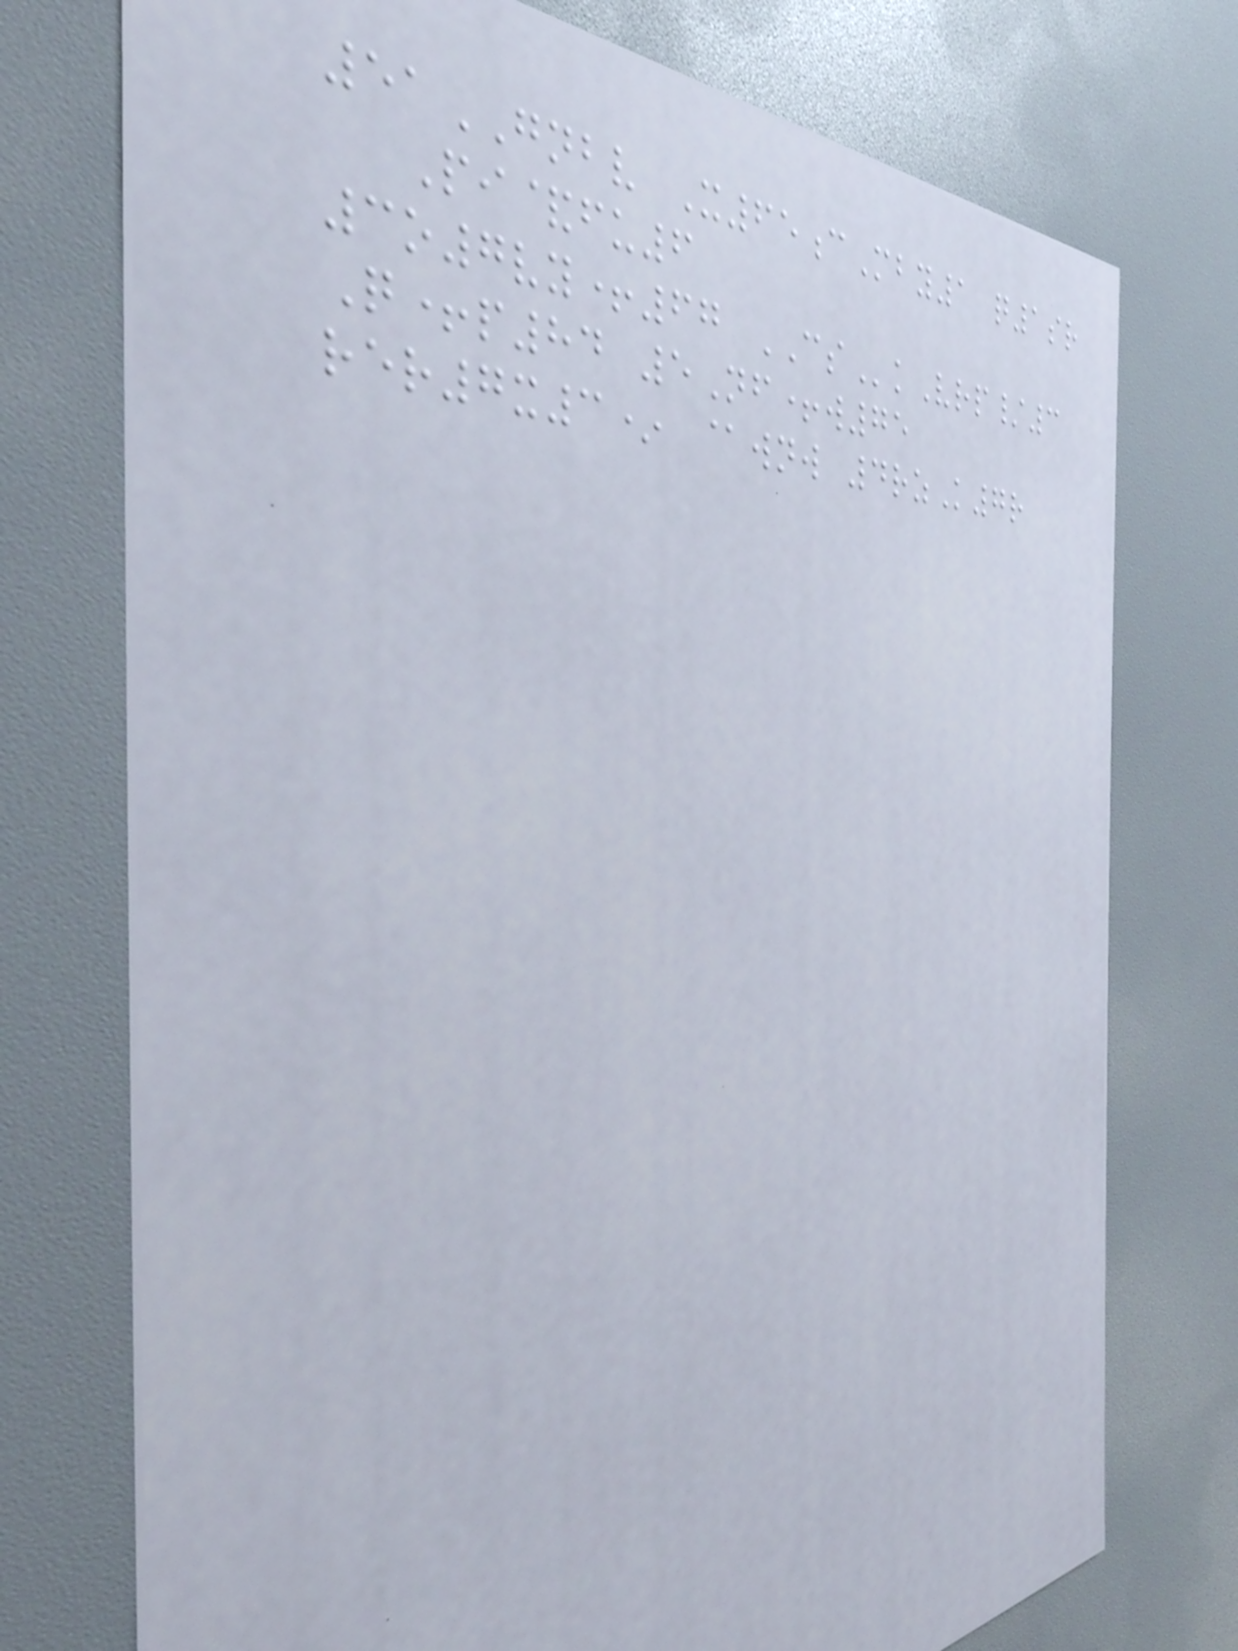51GNBV X65cMby1 q1sr
Pi&fu6
3o7vy+67 CSkVrp/3
Q+p84 5Nf+w75
rer7x3* @wnw 4rzK7r
